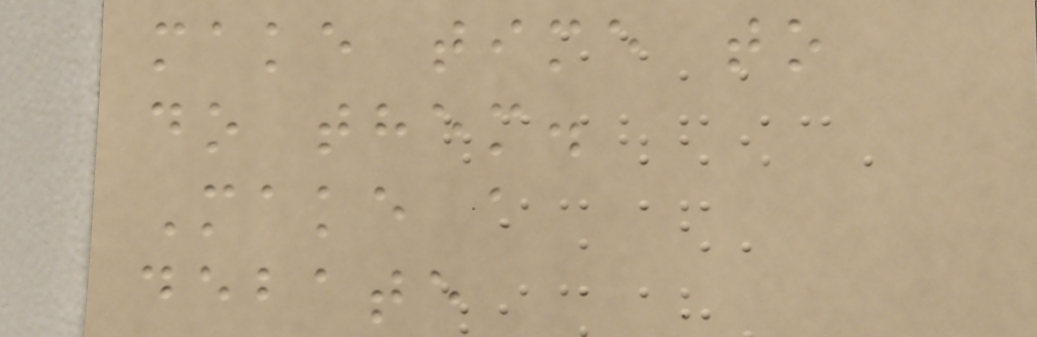make time to
do them.
Make a
debate
